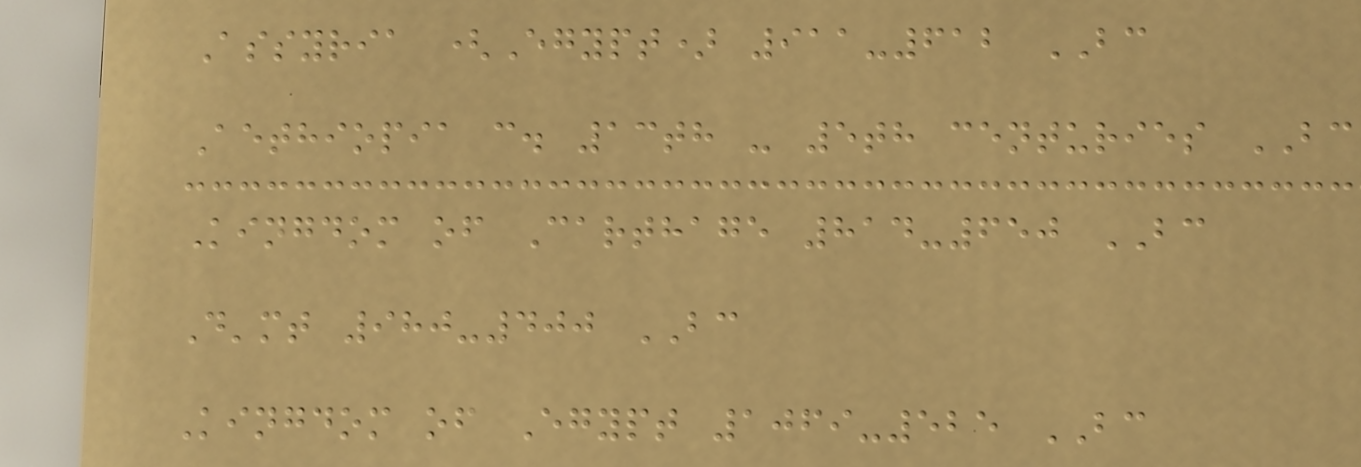Assyria (Egypt) 911-612 BC
Aethiopia c. 13th - 5th centuries BC
Kingdom of Carthage 814-650 BC
D'mt 980-400 BC
Kingdom of Egypt 1069-525 BC
